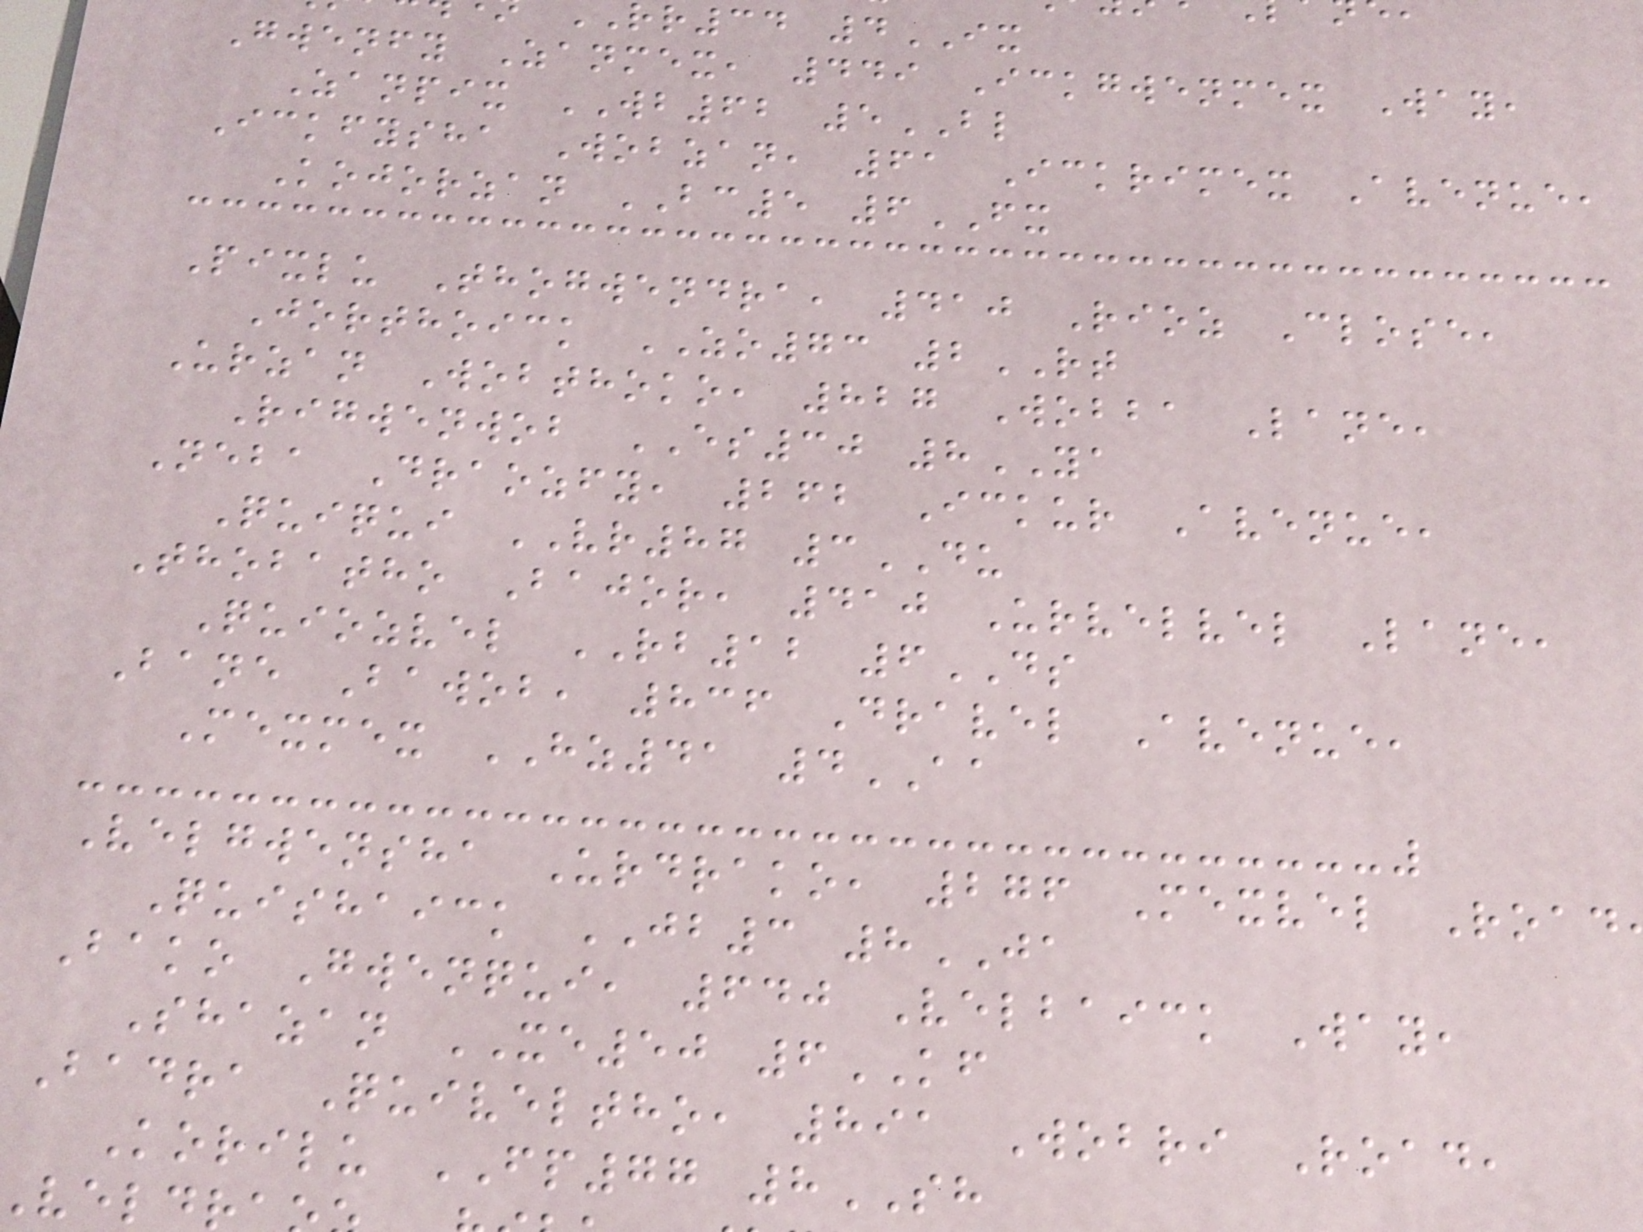rr34 4IX
Gwenfy Zanmex, 449 Ickgwenmex Way,
Zanpix WB62 5BL
Ickfysha Wobzan, 61 Ickrimex Avenue,
Kojorzan BC5 6FX
Pixlu Thogwendra, 410 Rioz Close,
Jorthoick ZO73 2RT
Urzan Wobthoko, 827 Wobba Lane,
Rigwenwob ES30 8YA
Neba Draozfy, 262 Ickur Avenue,
Quiqui VR87 3DU
Thobatho Bajor, 410 Urvelvel Lane,
Quiozvel RB12 6DS
Bane Bawob, 836 Dravel Avenue,
Mexmex HZ41 4AA
Velgwensha Urdrako, 276 Mexvel Road
Quishaick JB3 8JA
Bako Gwenqui, 640 Velbaick Way,
Shazan XE50 6KF
Badra Quiveltho, 891 Wobri Road,
Korilu FP77 8SH
